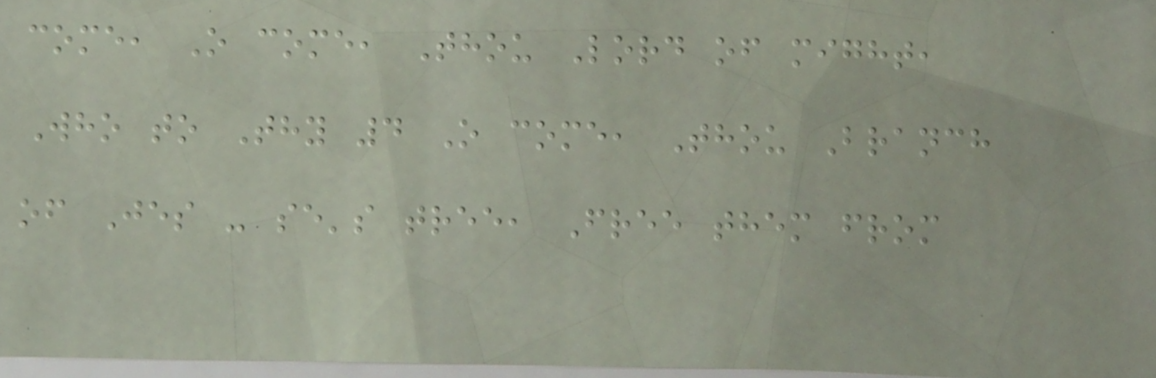come, O come, Thou Lord of might,
Who to Thy 4 O come, Thou Branch
of Jes - se's tree, Free them from
